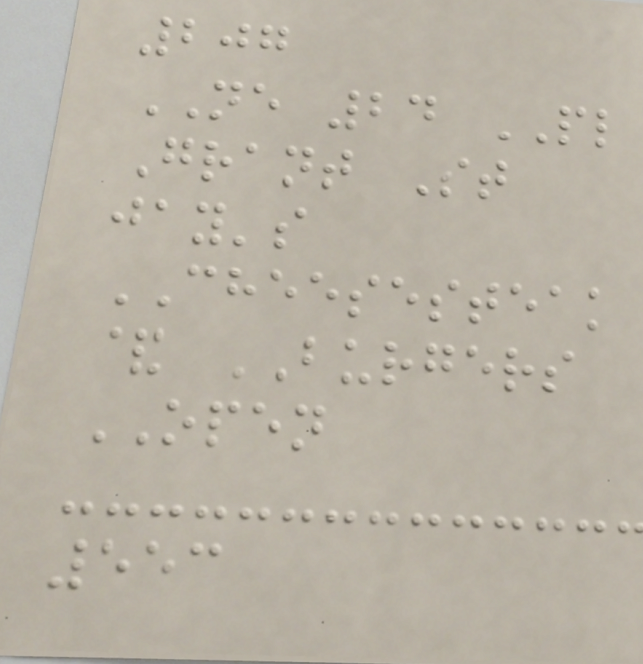207
NE 24 PL
Grant St
jay's
CHEESESTEAK
& BURGERS
OPEN
553
